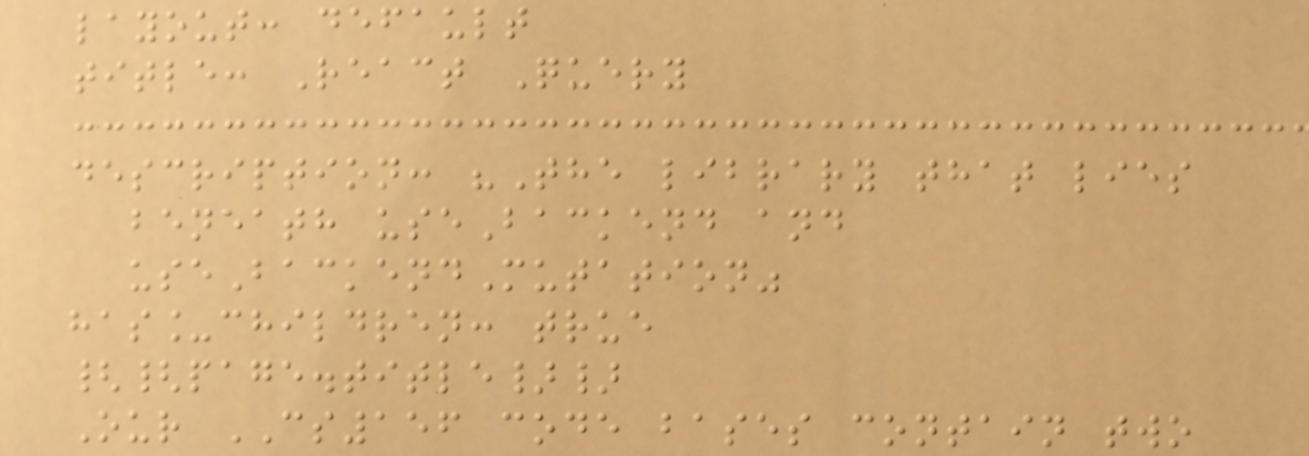layout: default
title: React Query
description: "The library that lies
beneath useBackend and
useBackendMutation"
has_children: true
{{page.title}}
Our CS156 code bases contain two
